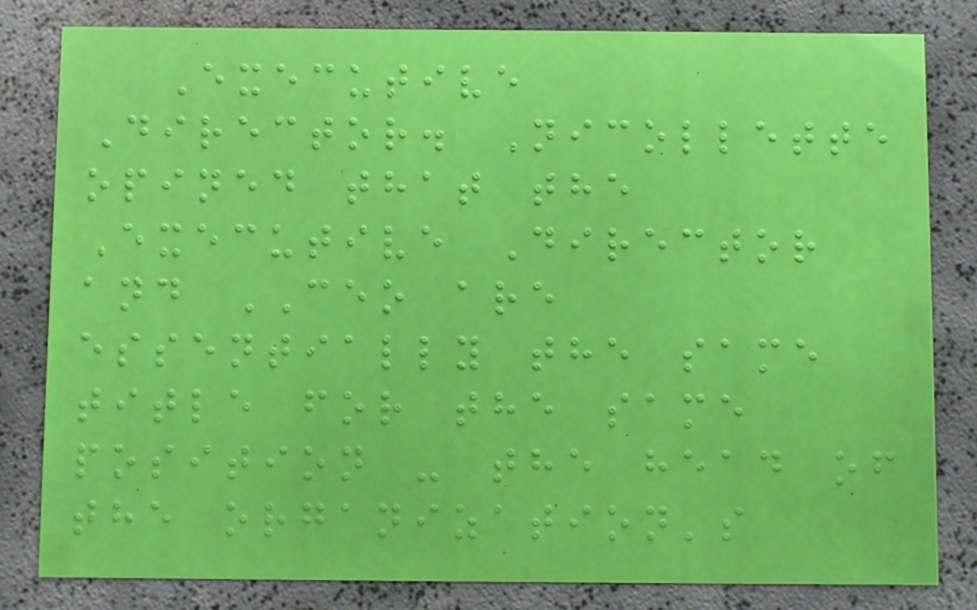Executive
Director. Nicollette
opined that the
Executive Director
and CEO are
essentially the same
title for the same
position - the head of
the organization's
